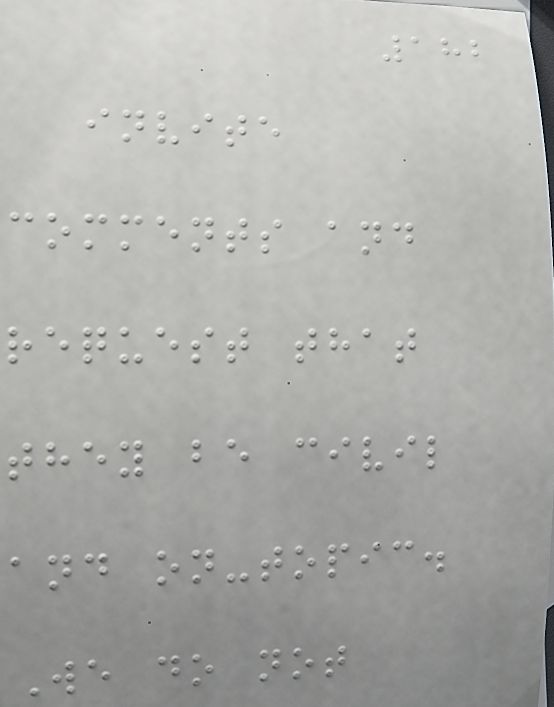182
invite
comments and
request that
they be civil
and on-topic.
We do not
